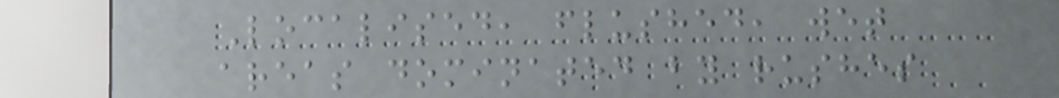Localised, flushed, wet
areas dominated by rushes
